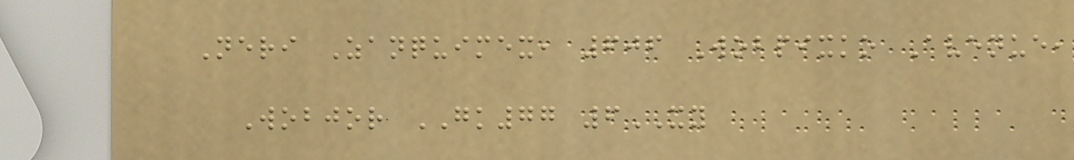Neri Zanquimex, 606 Wobpixko Avenue,
Wobjor GK77 6XY
